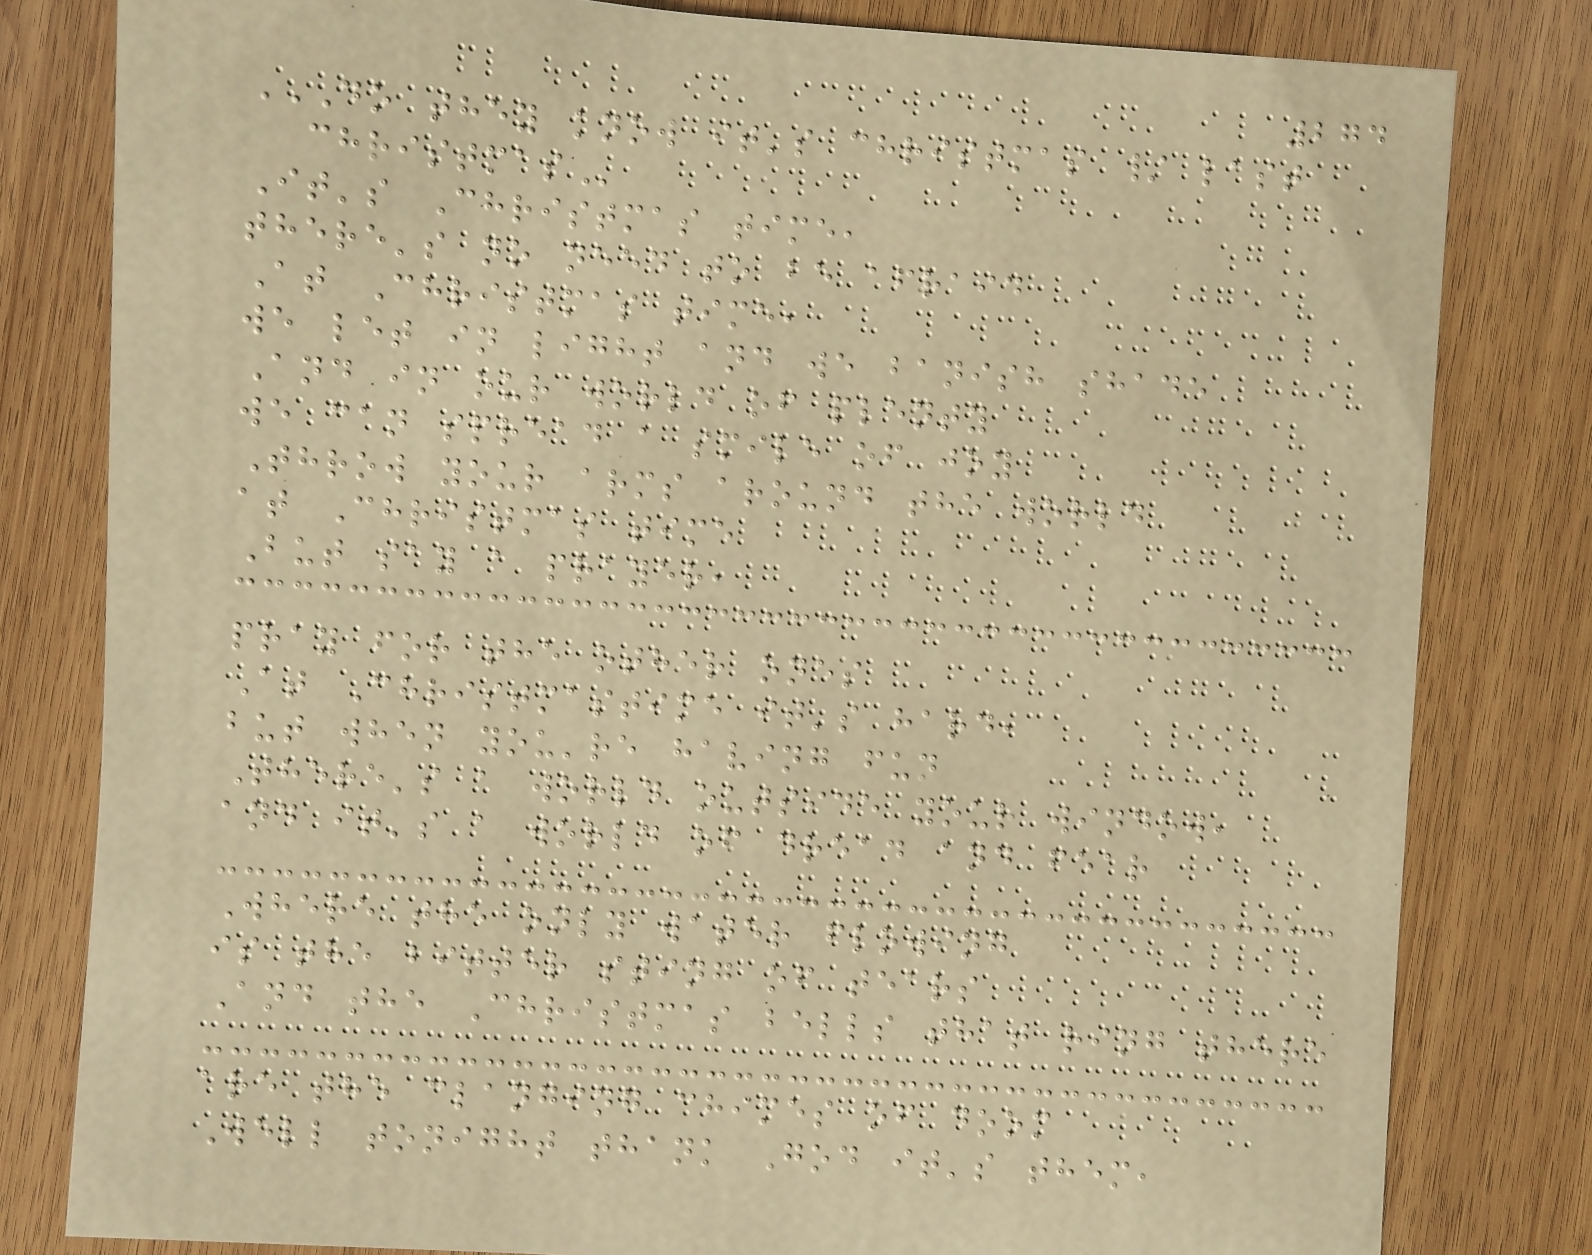274
DO THEY KNOW IT'S CHRISTMAS / LAST
CHRISTMAS
It's Christmas time,
there's no need to be afraid
At Christmas time,
we let in light and we banish shade
And in our world of plenty
we can spread a smile of joy
Throw your arms around the world
at Christmas time
But say a prayer,
pray for the other ones
At Christmastime it's hard,
but when you're having fun
There's a world outside your window,
and it's a world of dread and fear
Where the only water flowing
is the bitter sting of tears
And the Christmas bells that ring there
are the clanging chimes of doom
Well tonight thank God it's them,
